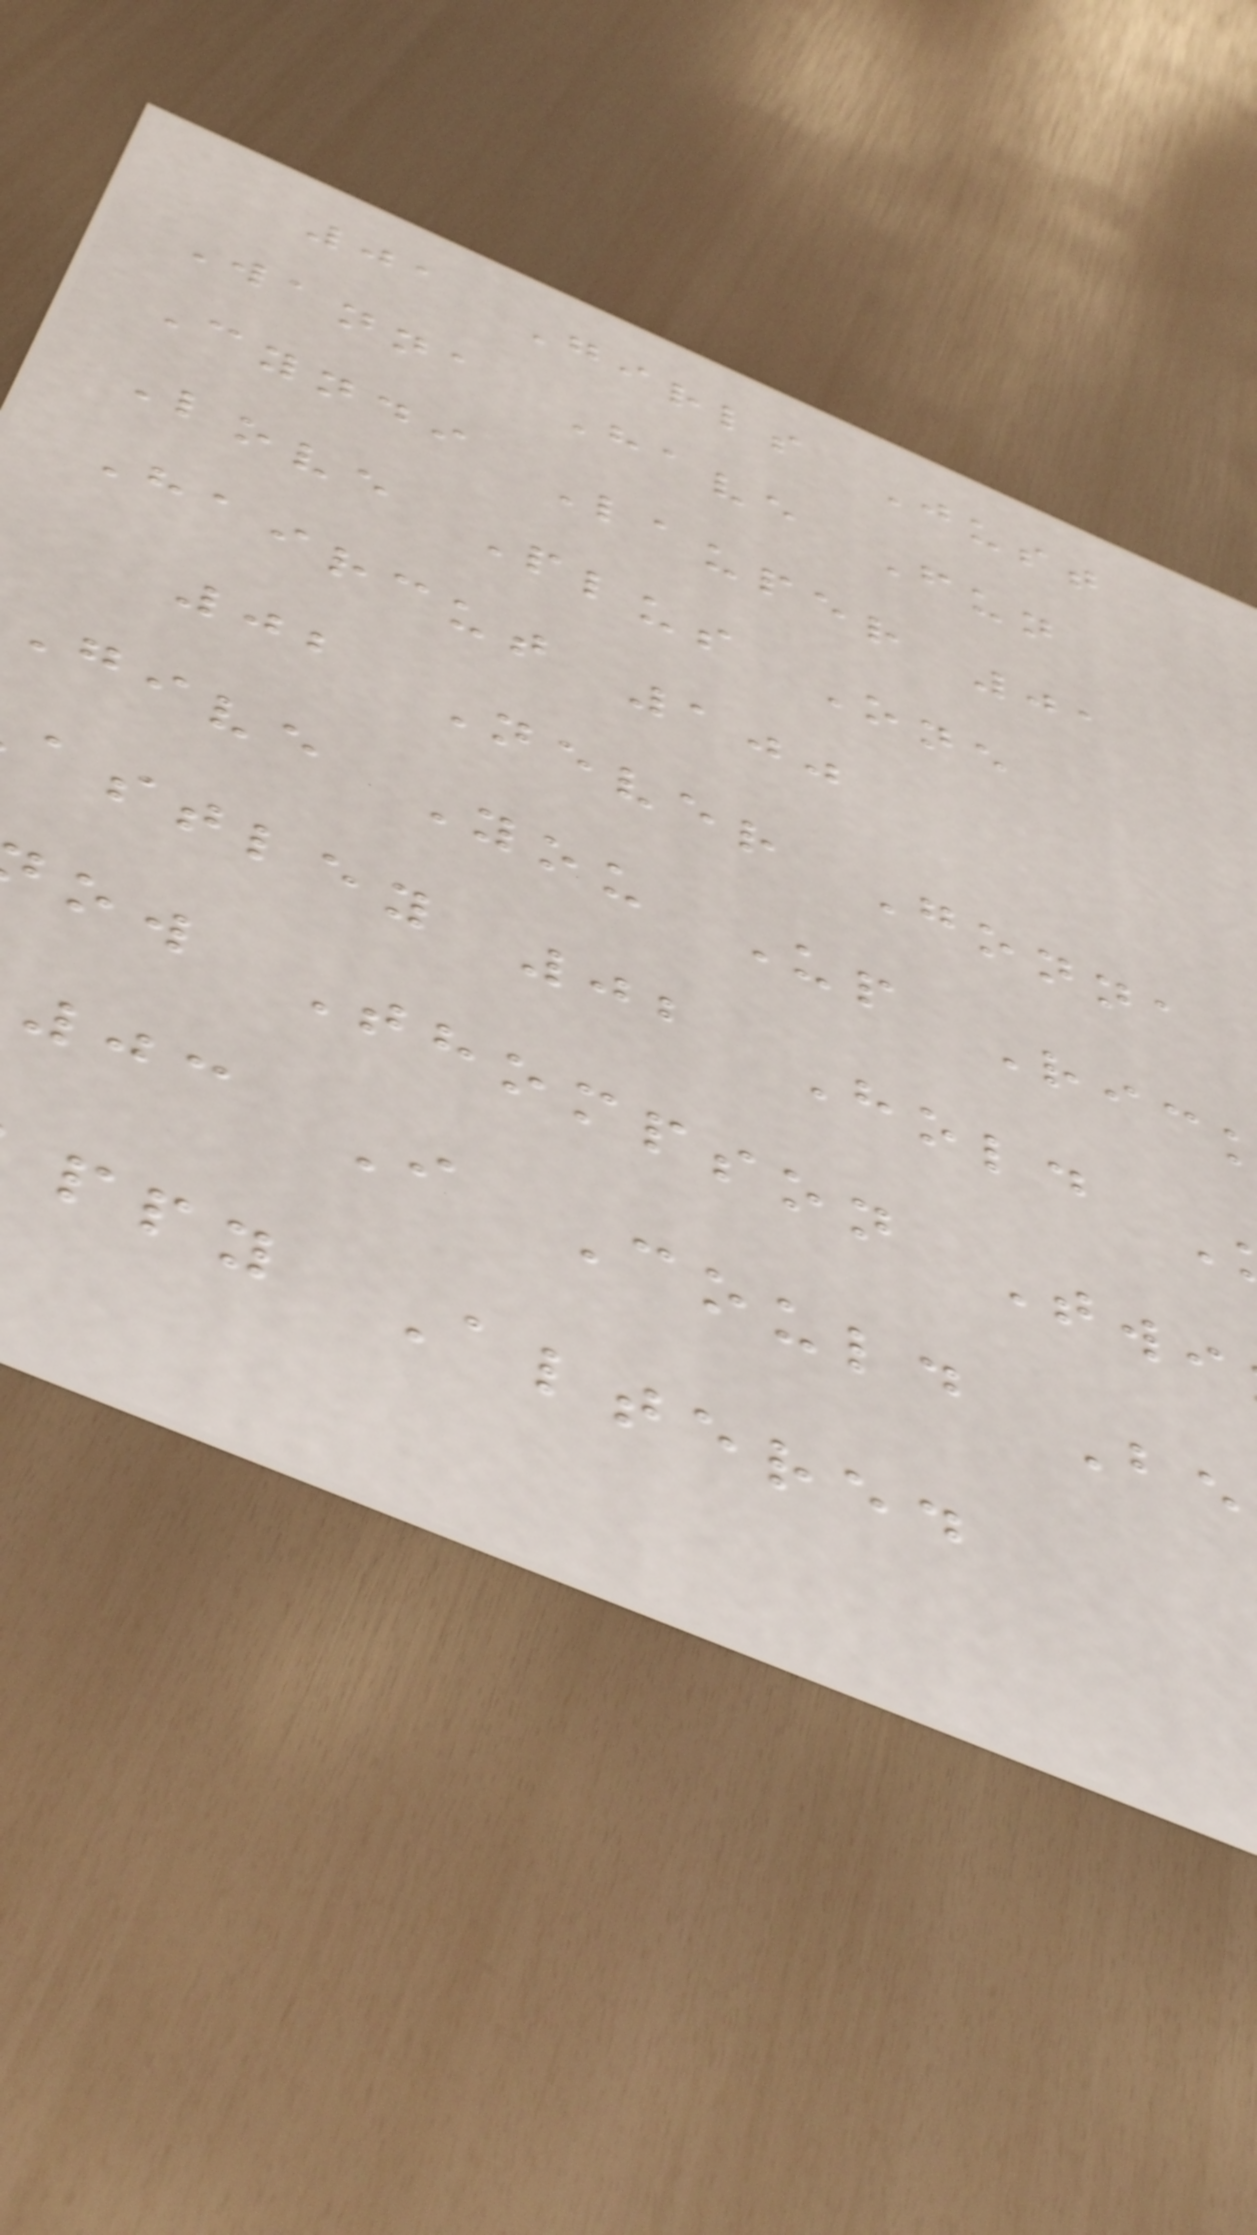01 Girls Just
Wanna Have Fun
Cyndi Lauper 01
Love Plus One
Haircut 100
02 Never Gonna
Give You Up Ric
astley 02 Hold
ow Thompson Twi
03 I Could Be
ppy Altered
